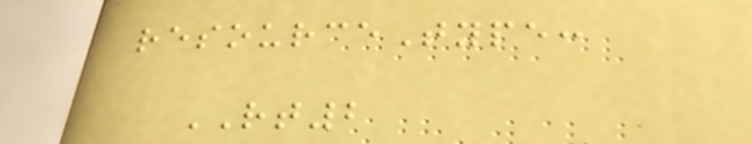resourceType:
RT2
